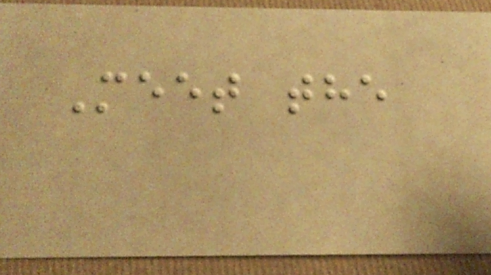Meet the
